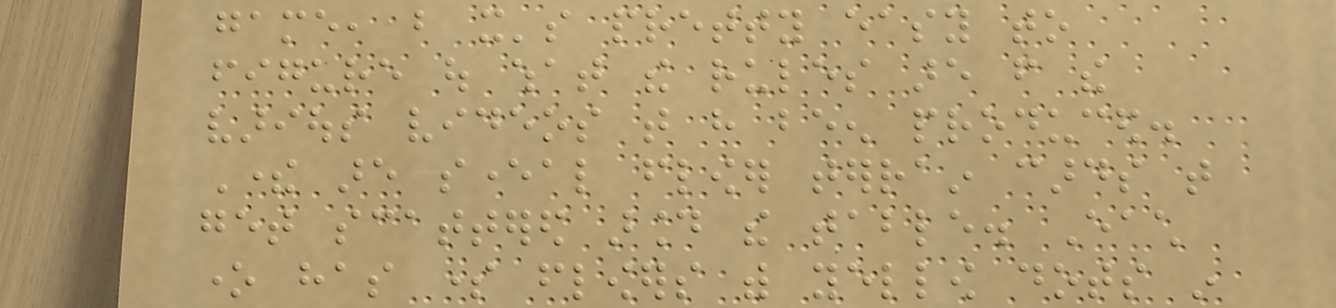game, but it's pretty easy to
figure out what the rules are from the
various videos that have been produced.
There are several flower terrain cards that
get scattered around the table. Each
one has some flowers with yellow dots in
